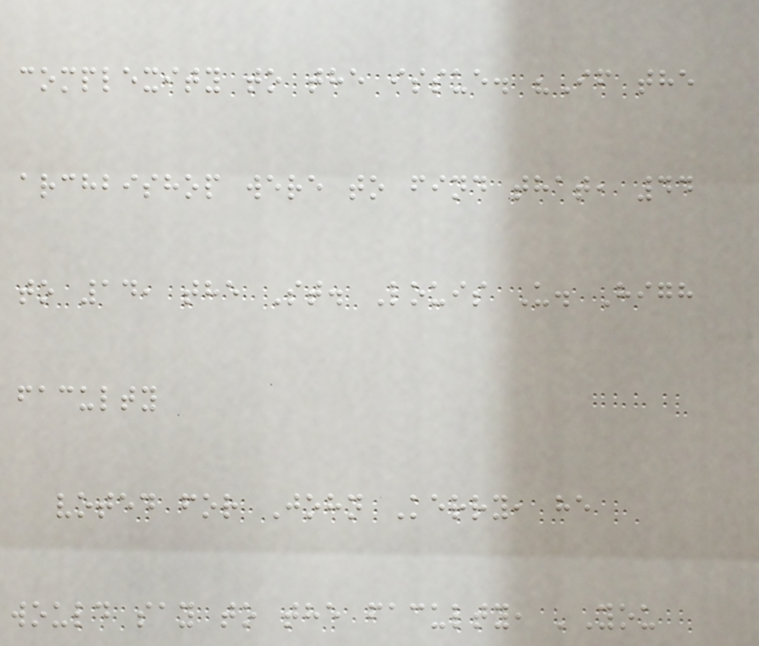complexity to the issue. "If the
archbishop were to find that, 44
to 14, the St. Louis U. High
faculty
voted for John Kerry, he
would say to the faculty, 'You
